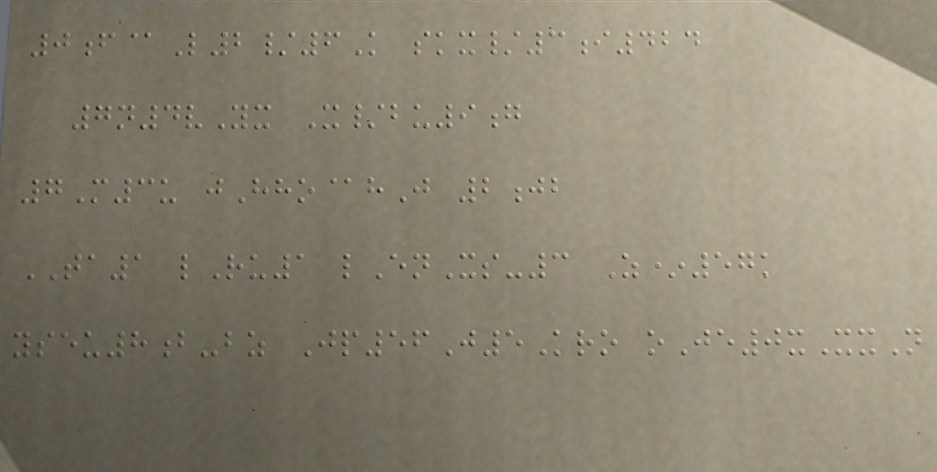0f@L2/6K skx/3i424
7n4vYx X/bu9g
7M3u jHho@hJ 2jb
TA1 lRu1 lEnXs-3 Z*57k
yseu8b-bz Jp56J5Kro oJe0xXxN
